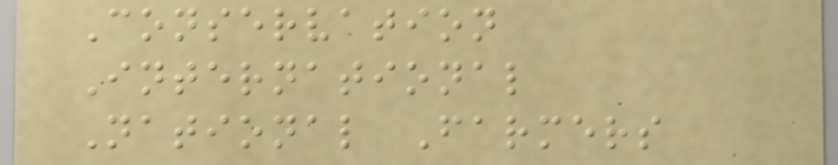Conservation
International
National Farmers
